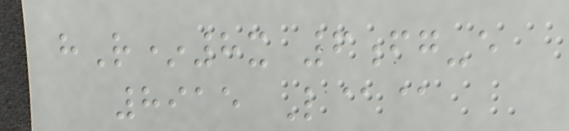hR*8x 6fg-e
8915 L@@
